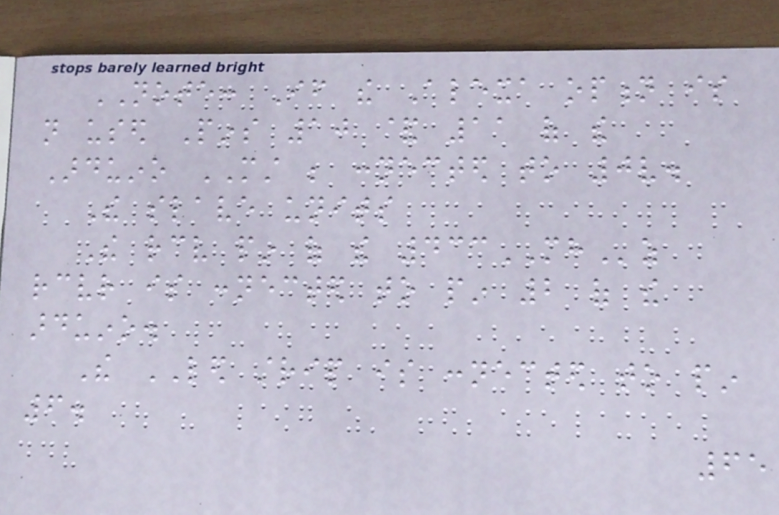NOTE: If the Alexa option is
not used Pins 10 & 11 of the
Arduino MUST be connected to 0v.
The slave units
The receive pin of the 433MHz
receiver is connected to pin 2 of the
arduino.
The LED strip is connected to pin
6.
65
